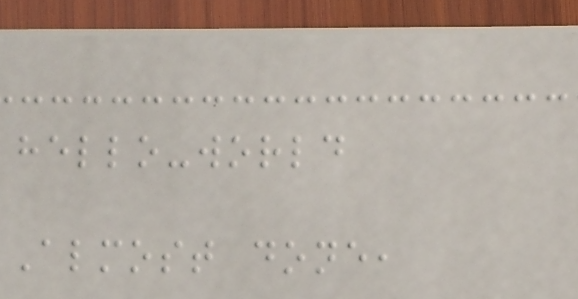hello-world
Almost done,
